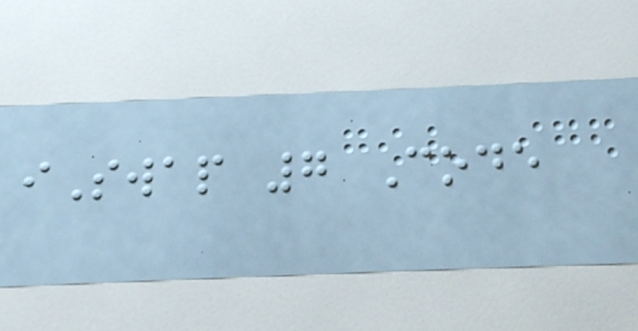iSwap 7 Code
